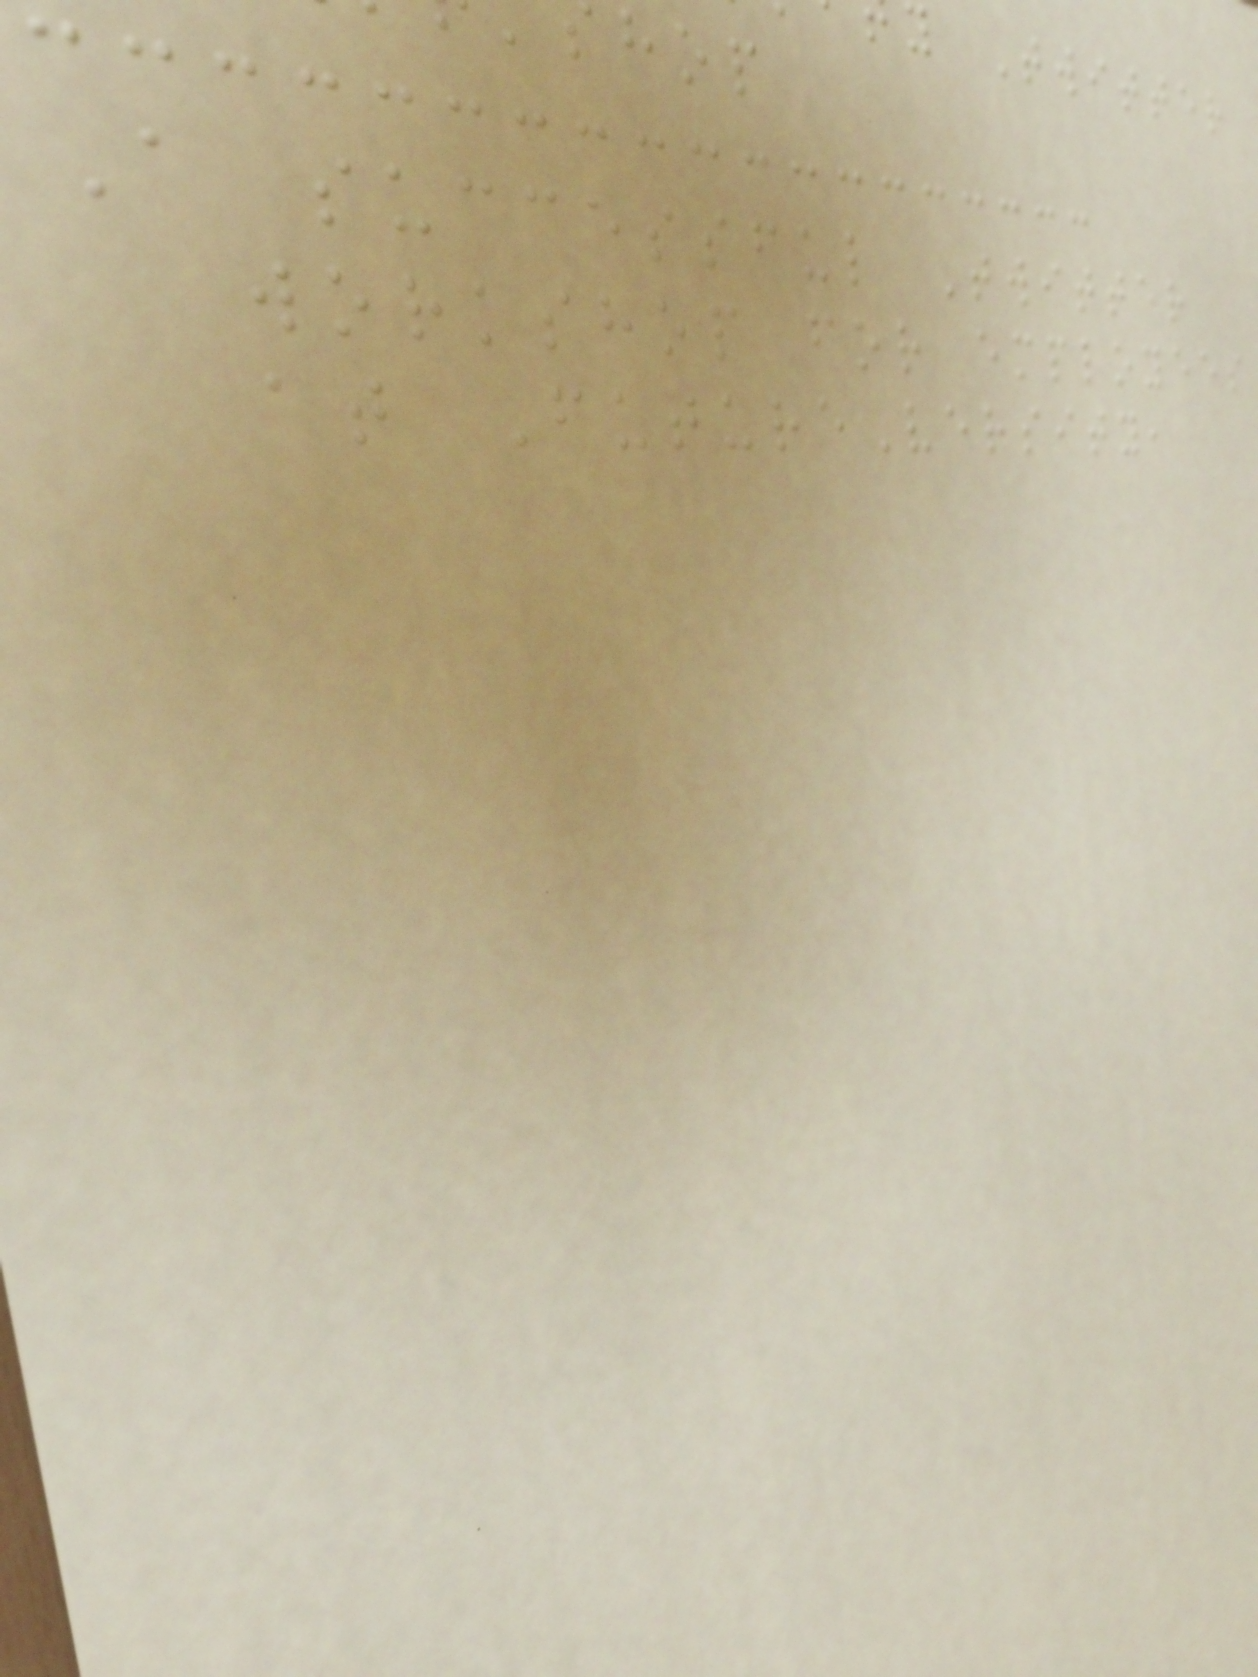y Twitter
A successful Twitter
workshop for employees
at FutureVersity,
